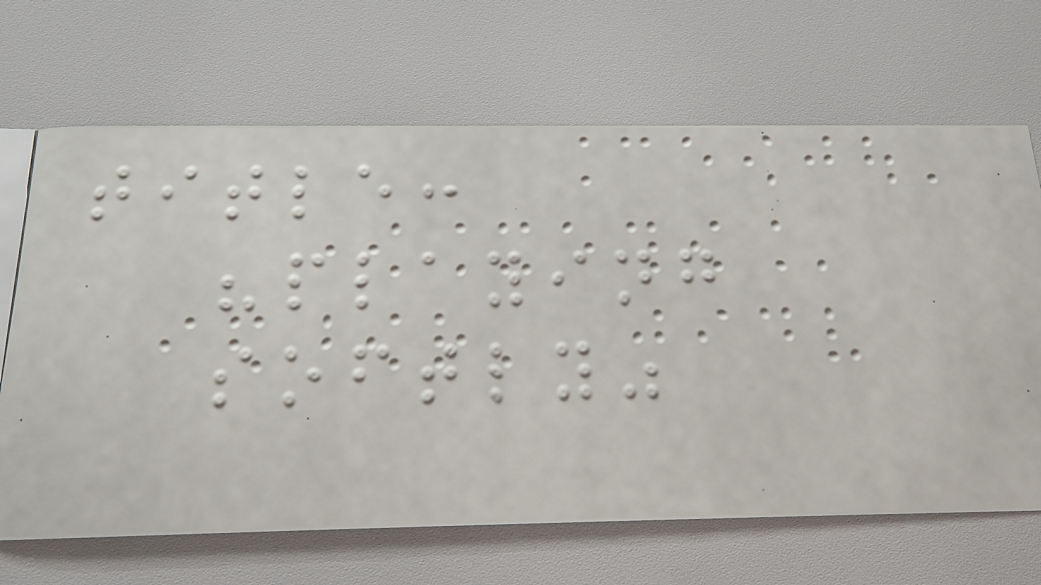title:
"playing
softly"
